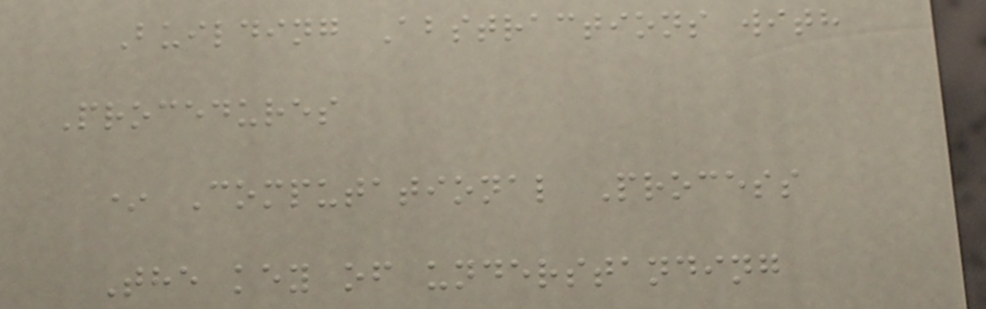Building Abstractions with
Procedures
* Computational Process
The key of understanding
